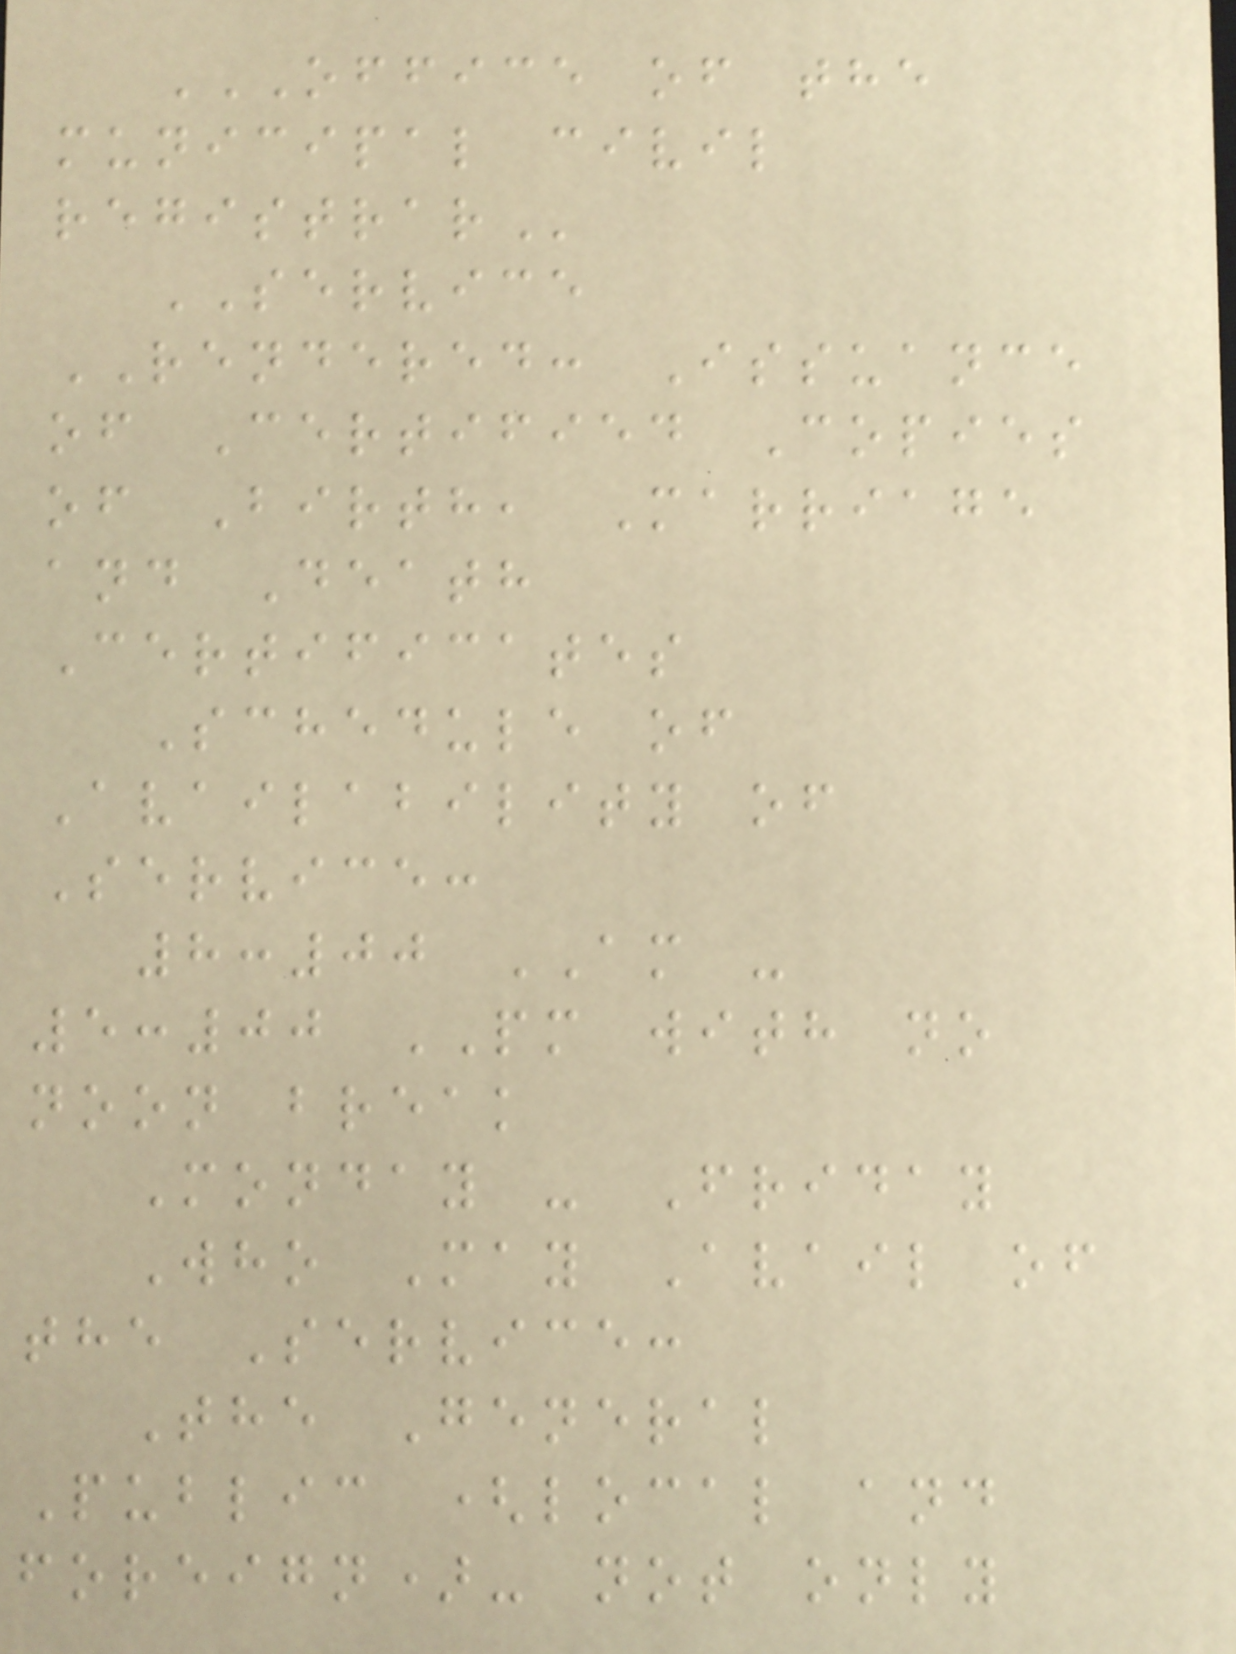OFFICE OF THE
MUNICIPAL CIVIL
REGISTRAR
SERVICE
RENDERED: Issuance
of Certified Copies
of Birth, Marriage
and Death
Certificates
Schedule of
Availability of
Service:
8:00 AM -
5:00 PM with no
noon break
Monday - Friday
Who May Avail of
the Service:
The General
Public (local and
foreign)- not only
